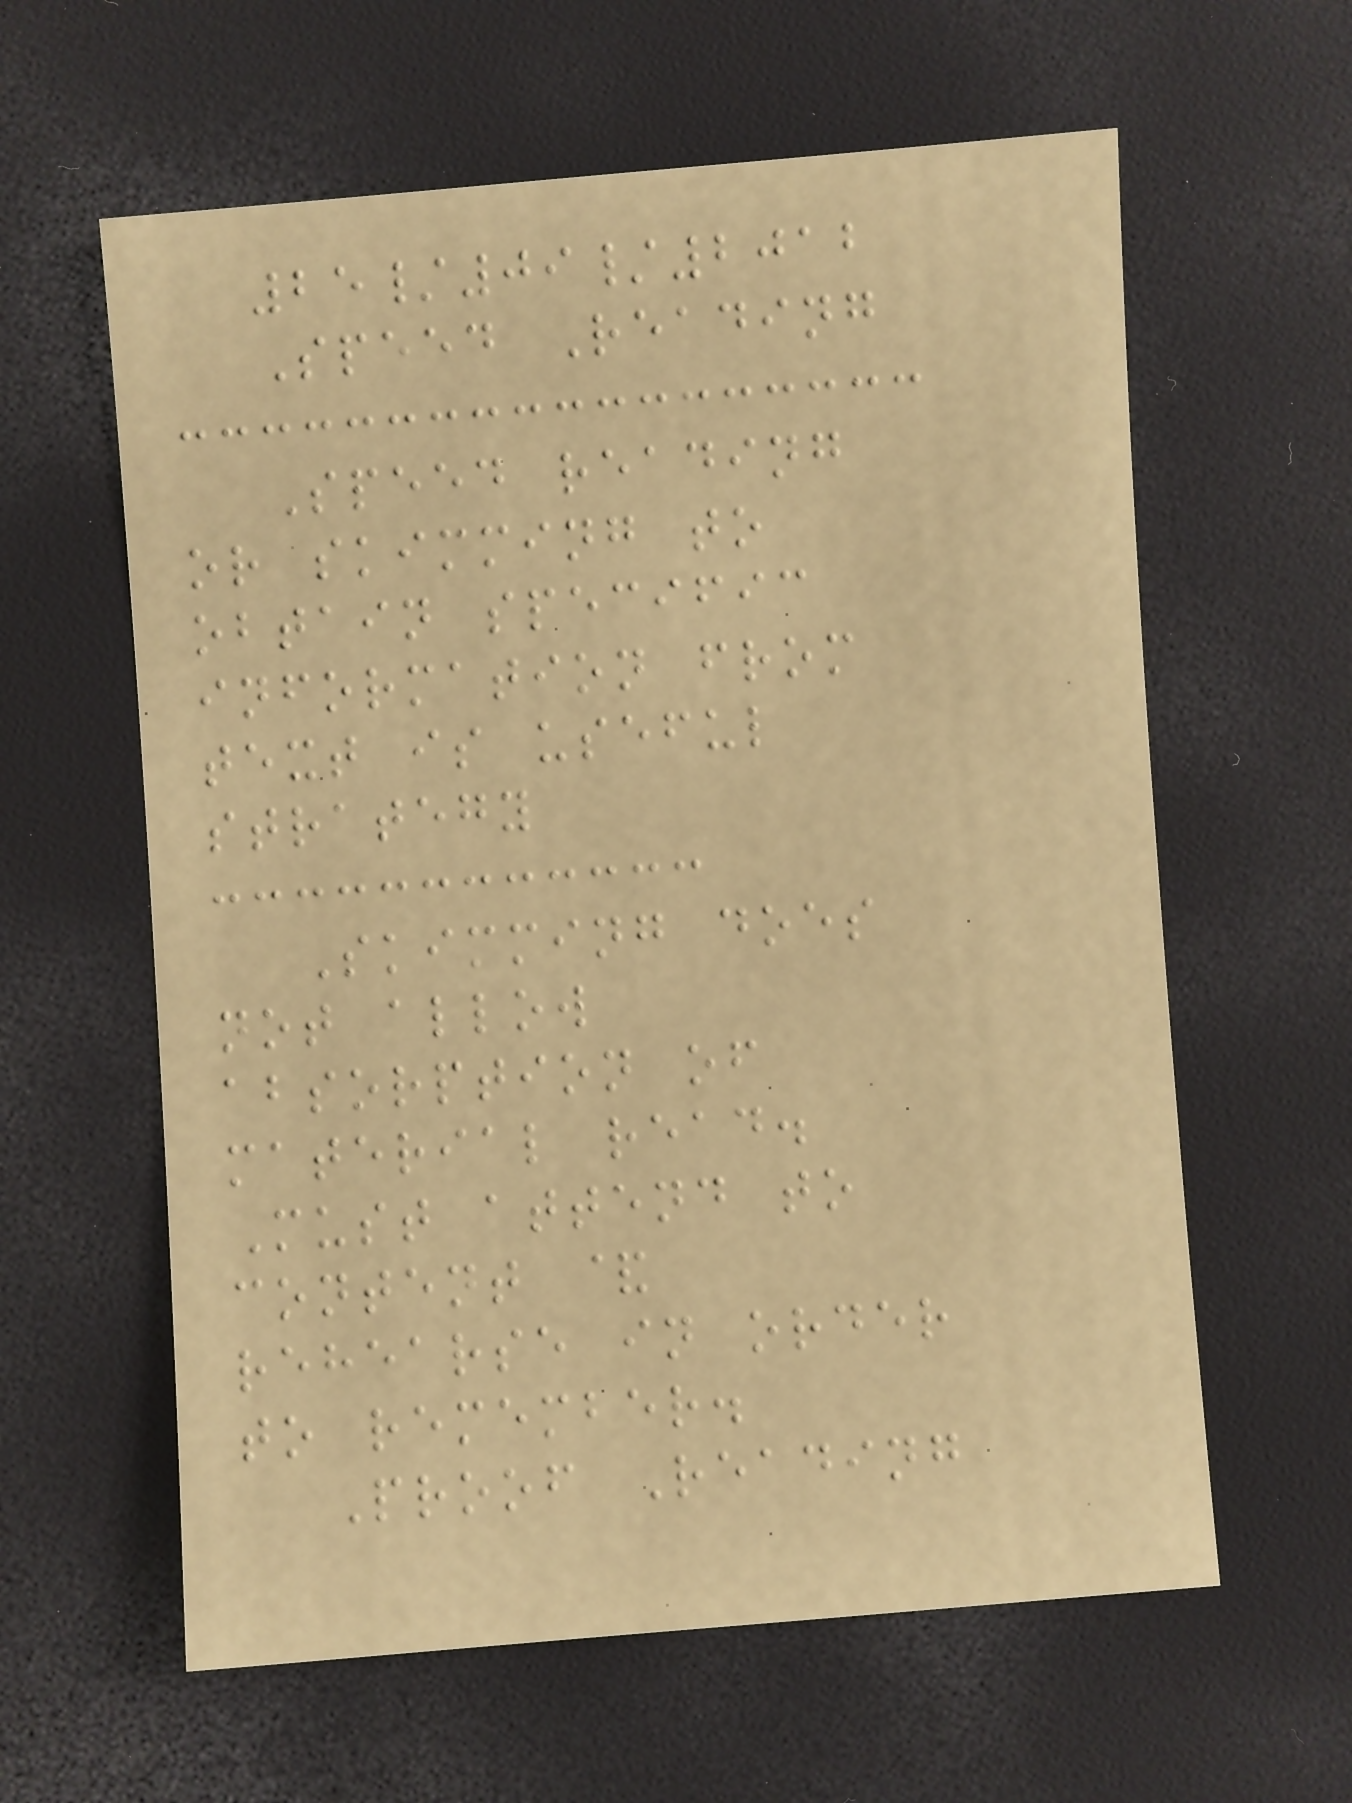25/09/2012
Speed Reading
Speed reading
or skimming to
obtain specific
information from
text is useful
strategy
Skimming does
not allow
absorption of
material read.
Must attend to
content &
rehearse in order
to remember.
Proof Reading
